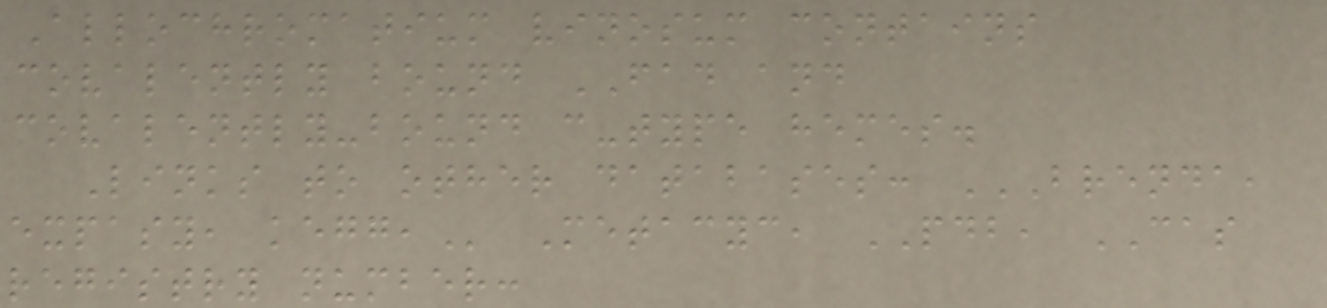Allochromatium vinosum contains
covalently bound FAD and
covalently-bound c-type hemes.
Links to other databases: BRENDA,
EXPASY, KEGG, Metacyc, PDB, CAS
registry number:
